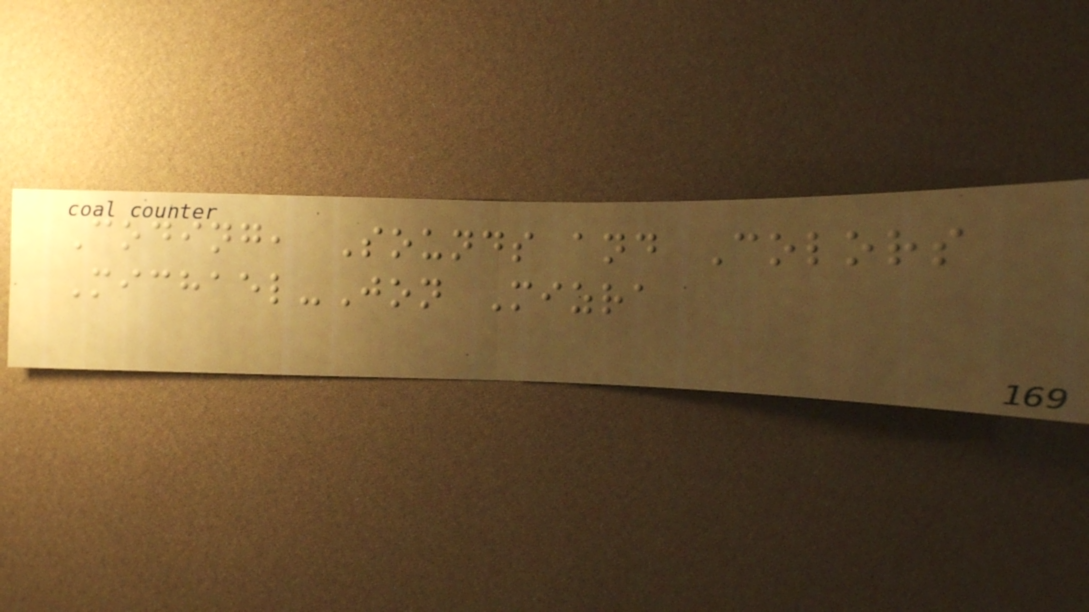Coding, Sounds and Colors
Michael-Jon Mizra
